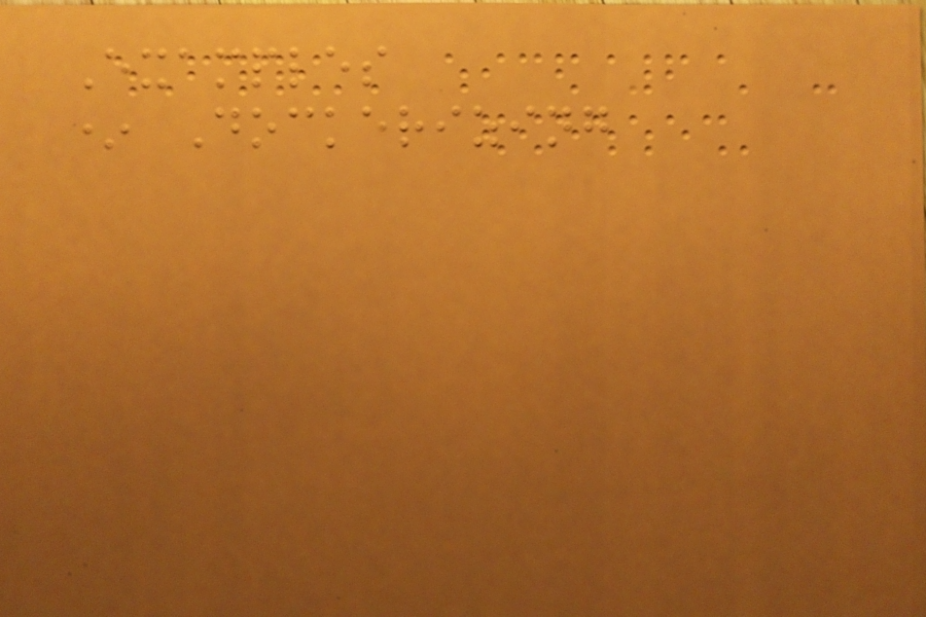Examples
* Dockerizing
